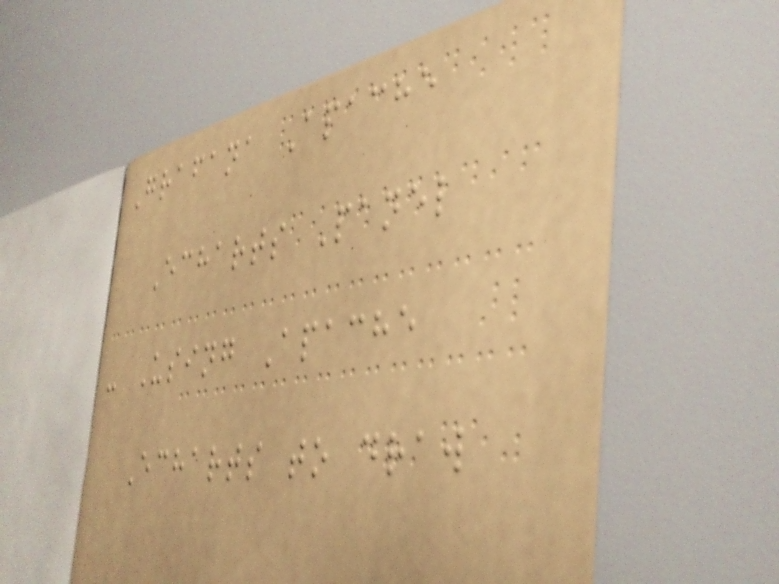Grafana Apache
Echarts Panel
- Using Apache
Echarts to draw
